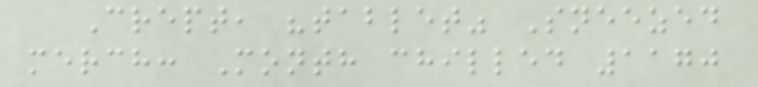Crept, "tablet" Sneezed
merch: Month chilled 1170
